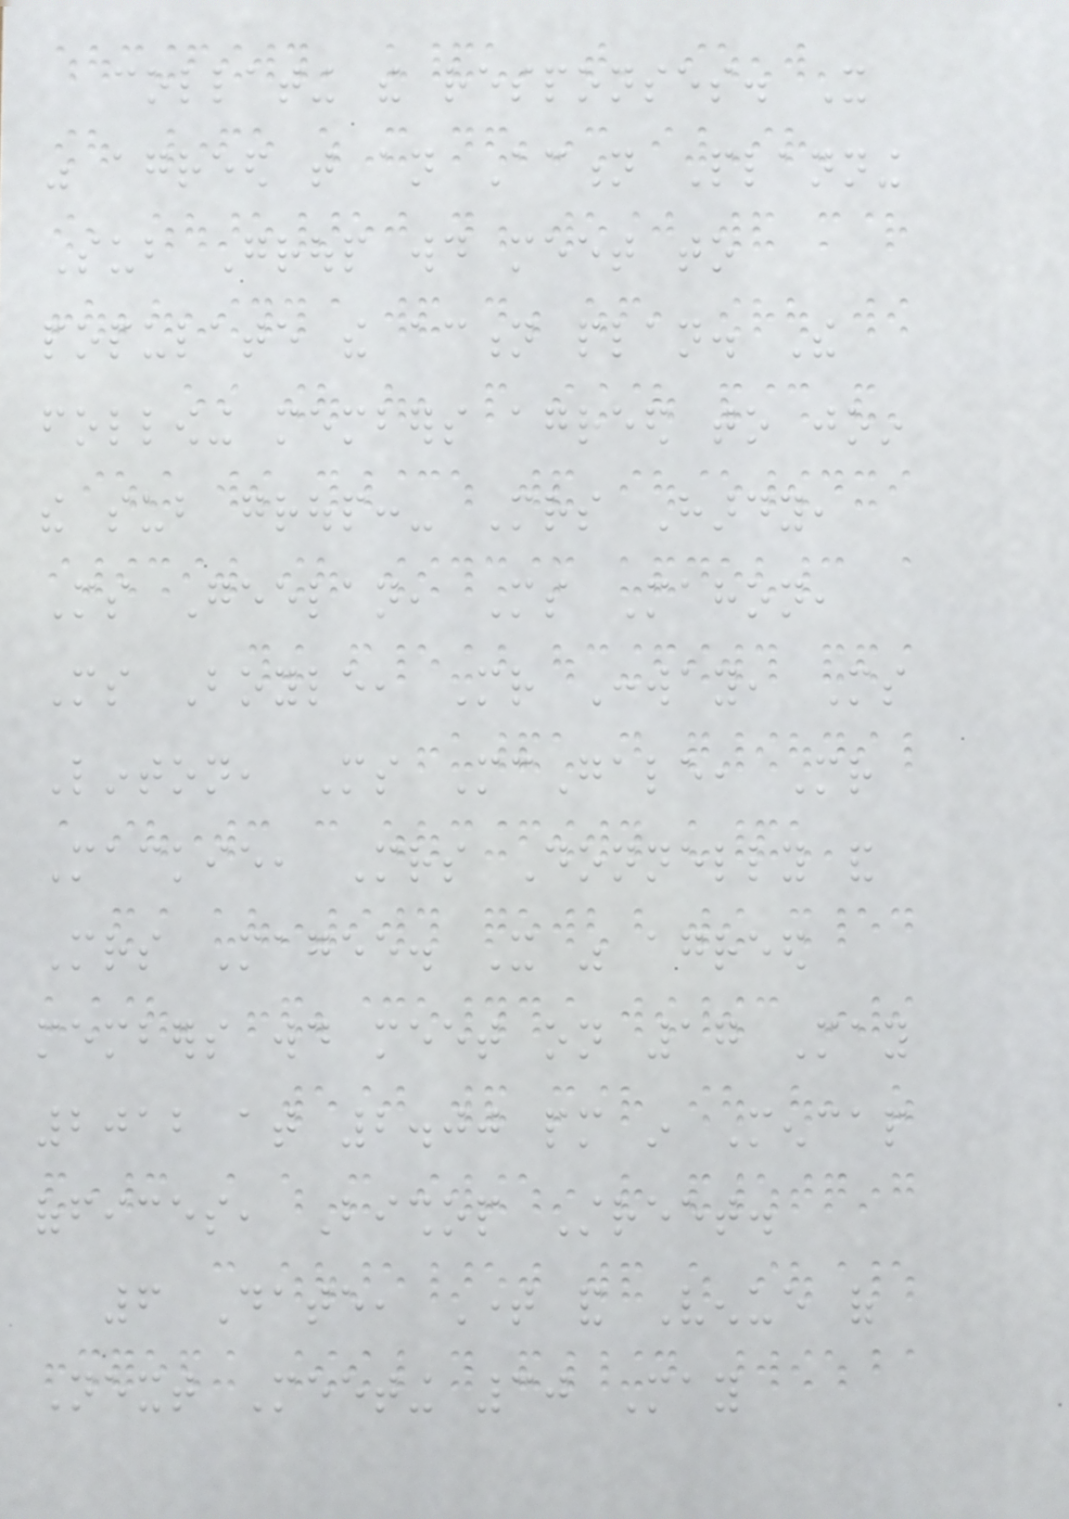collating the responses. It
was agreed that an Action Planning
Sub Group would meet to
populate the action plan. The
following members agreed to join
the sub group:- Mrs Hardy,
Ms Geelan, Ms Mahon,
Ms Boyle, Mr Conway, Ms
Linton, Ms McGale, Mr
Mackie, Mrs Donnelly and
Mrs Magee. It was agreed
members would meet on 17 May
2012 at 2.00 pm in Mencap
offices, Bishop Street.
6 Date, Time and Venue of
Next Meeting 30 May
